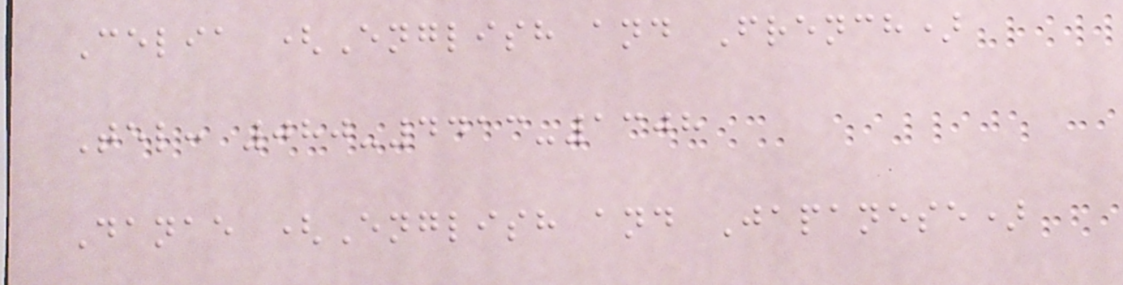Celia (English and French)
Tel: 080-4413-1308
Danae (English and Japanese)
